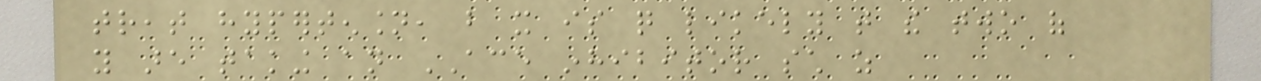treat hypertension, but it is quite likely that the two of
you are taking an ACE inhibitor such as
